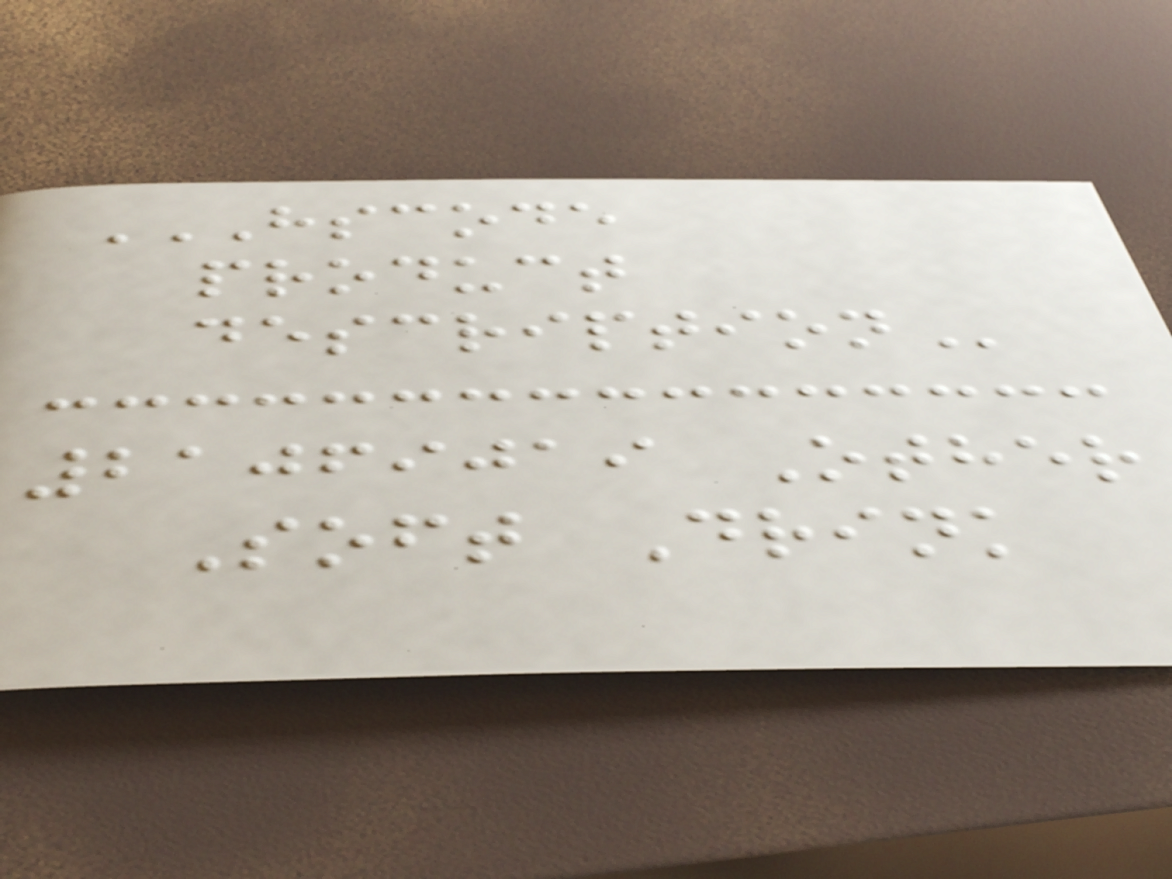HSCODE
PRODUCT
DESCRIPTION
21069019 Other
Soft Drink
